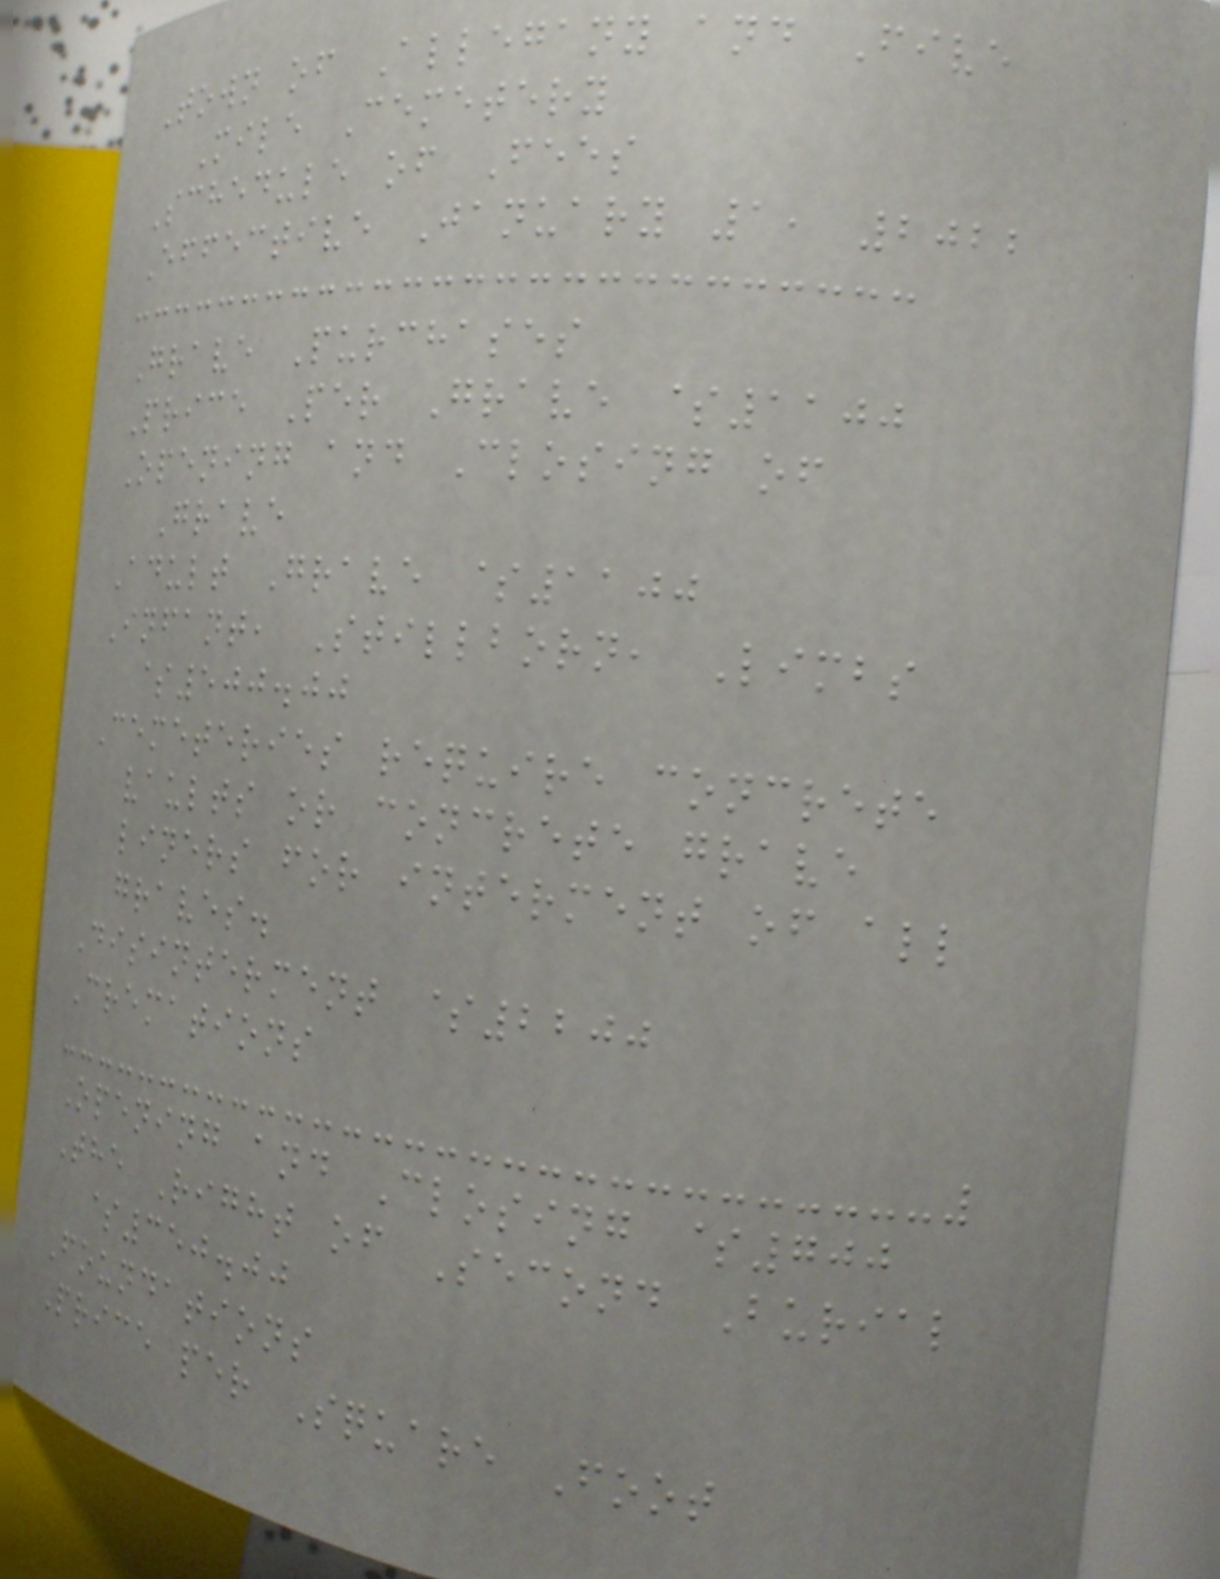Town of Allegany and Five
Mile Cemetery
Schedule of Fees
Effective January 1, 2022
Grave Purchases
Price Per Grave $1100
Opening and Closing of
Grave
Adult Grave $1100
Infant, Stillborn, Limbs
$500.00
Cemeteries require concrete
vaults or concrete grave
liners for interment of all
graves.
Disinterment $2200
Cremations
Opening and Closing $700
The Right of Second Burial
$350.00
Foundations
Price per Square Foot
